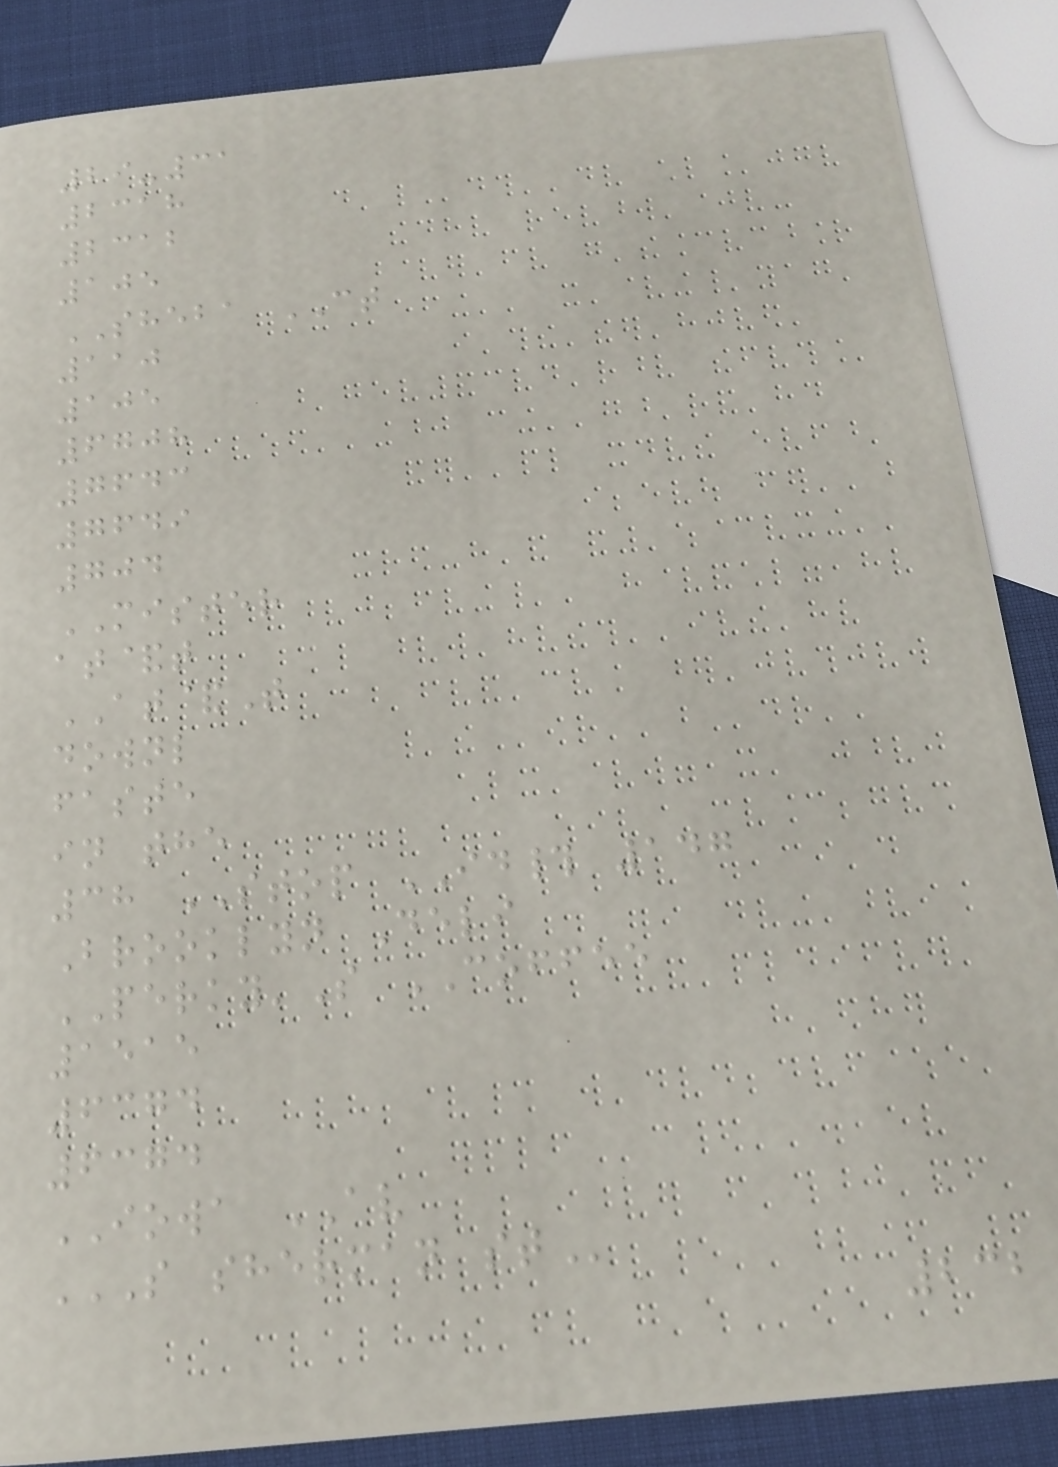29-31
2318
2312
105
SHEBA CT
110
105
6708
7643
7649
704
MISTER
at&t
AT&T
downl
faste
in the
38 STOP ID# 147
Brooklyn Deli
PERKY'S COFFEE
1515
6374
6374
IOWA AV
S SHERMAN ST
232
